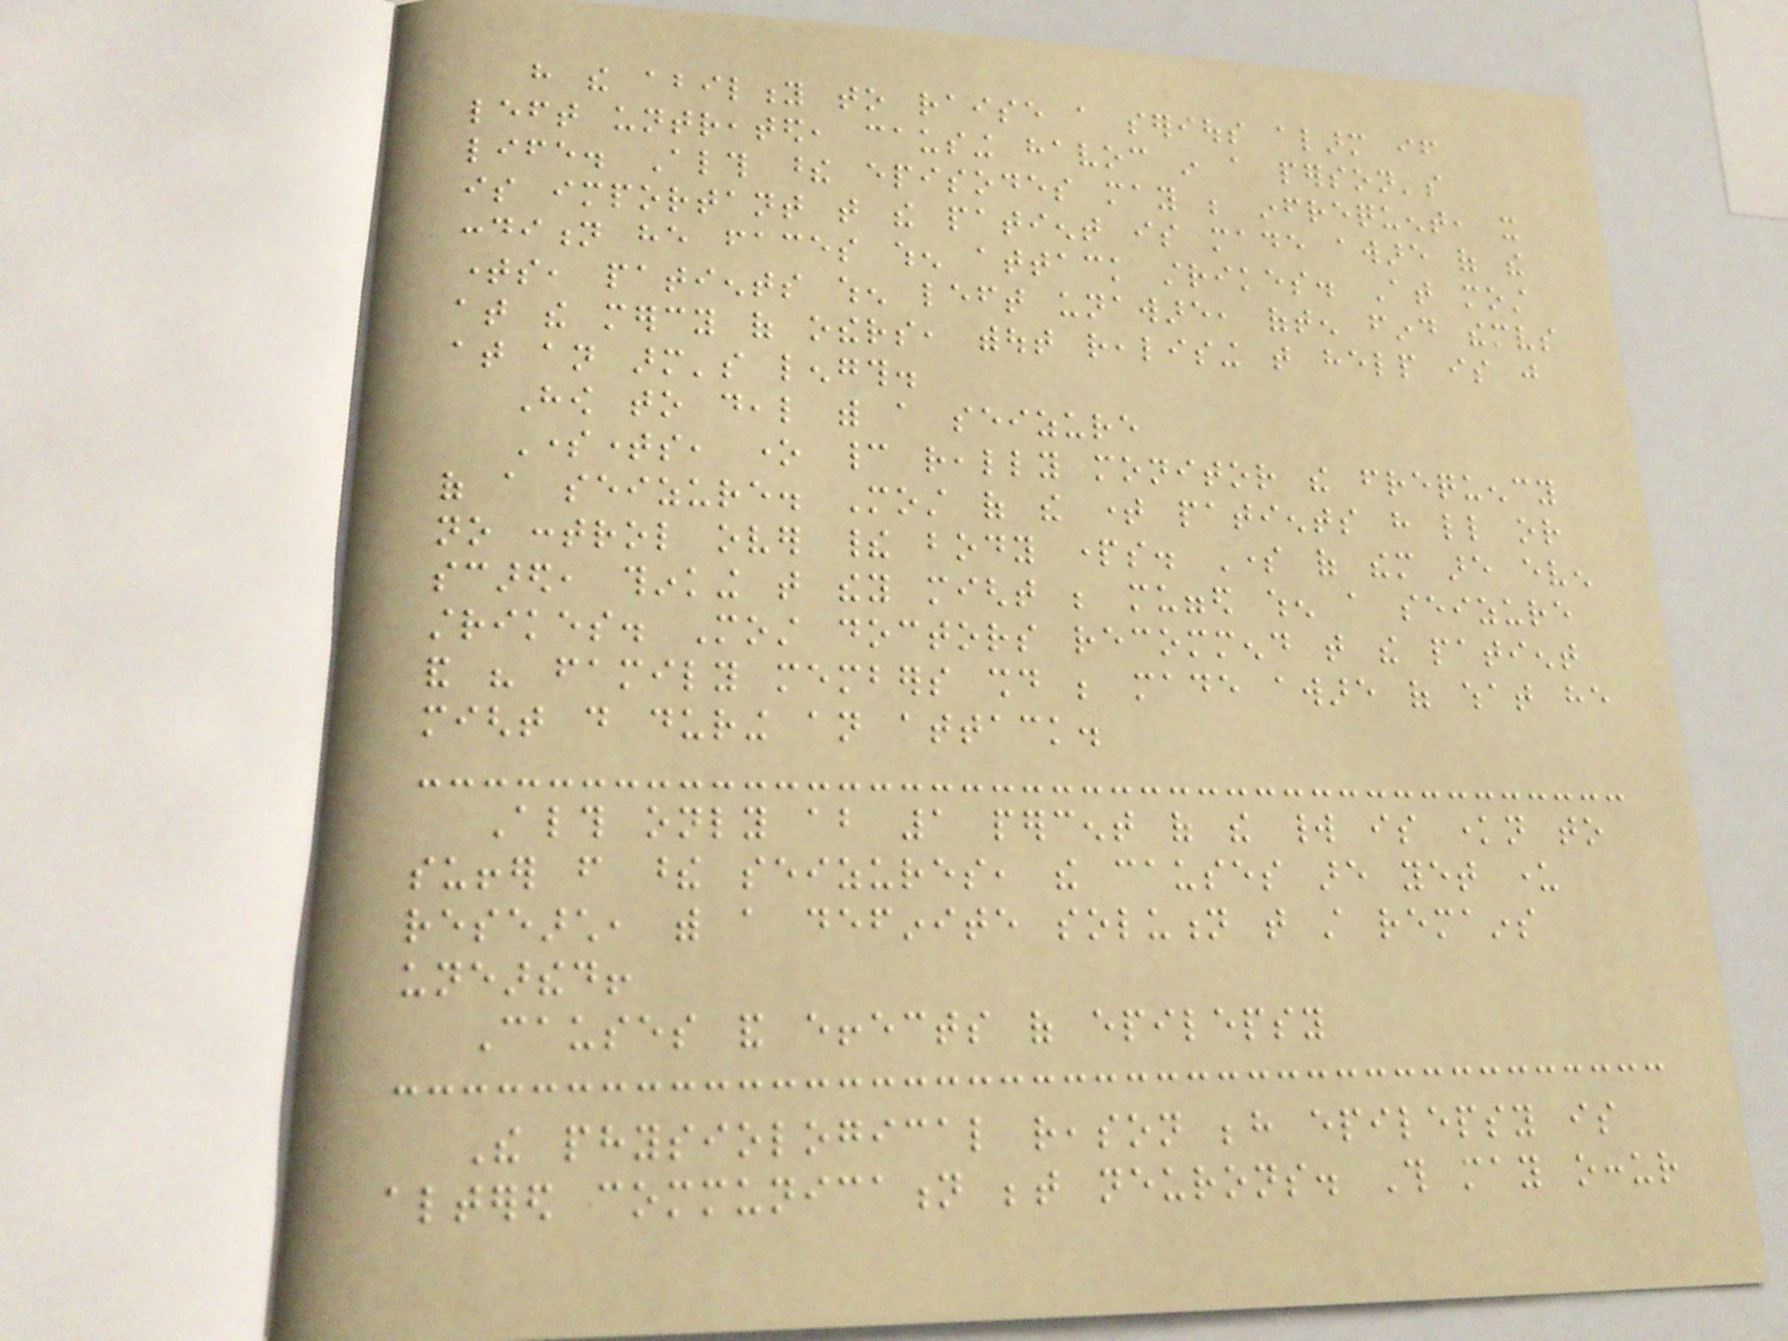have the ability to raise a serious alarm if
left untreated, causing havoc in a person's
life. Although these episodes may be infrequent, it
is important that the patient is made aware of the
condition he faces when attack strikes. At most
times, patients when left unaware, often find themselves
at the mercy of others, without realising that help is just
at an arm's length.
How to deal with a seizure
Sometimes, one cannot really monitor the frequency
of a seizure. Most of the time patients have little or
no control over their body parts. Some of them are even
scared, thinking that they might be mugged when a seizure
strikes. Most doctors recommend that the patient
and his family members should be made aware of what he
might do during an attack.
Although only about 1 percent of the world is known to
suffer from these seizures, the causes are yet under
research, with a definite solution that still remains
unearthed!
Causes and effects of epilepsy
The physiological reason behind epilepsy is
altered communication between neurons. This may occur
